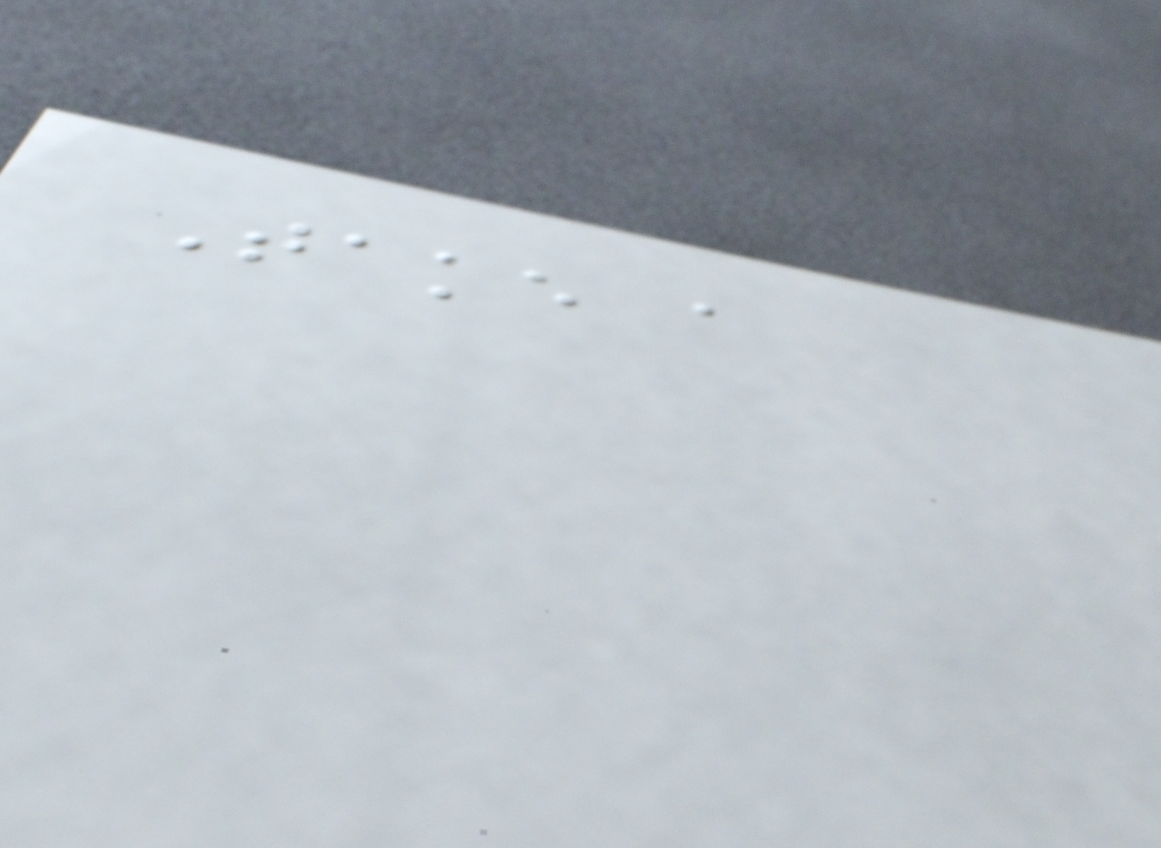Take a
